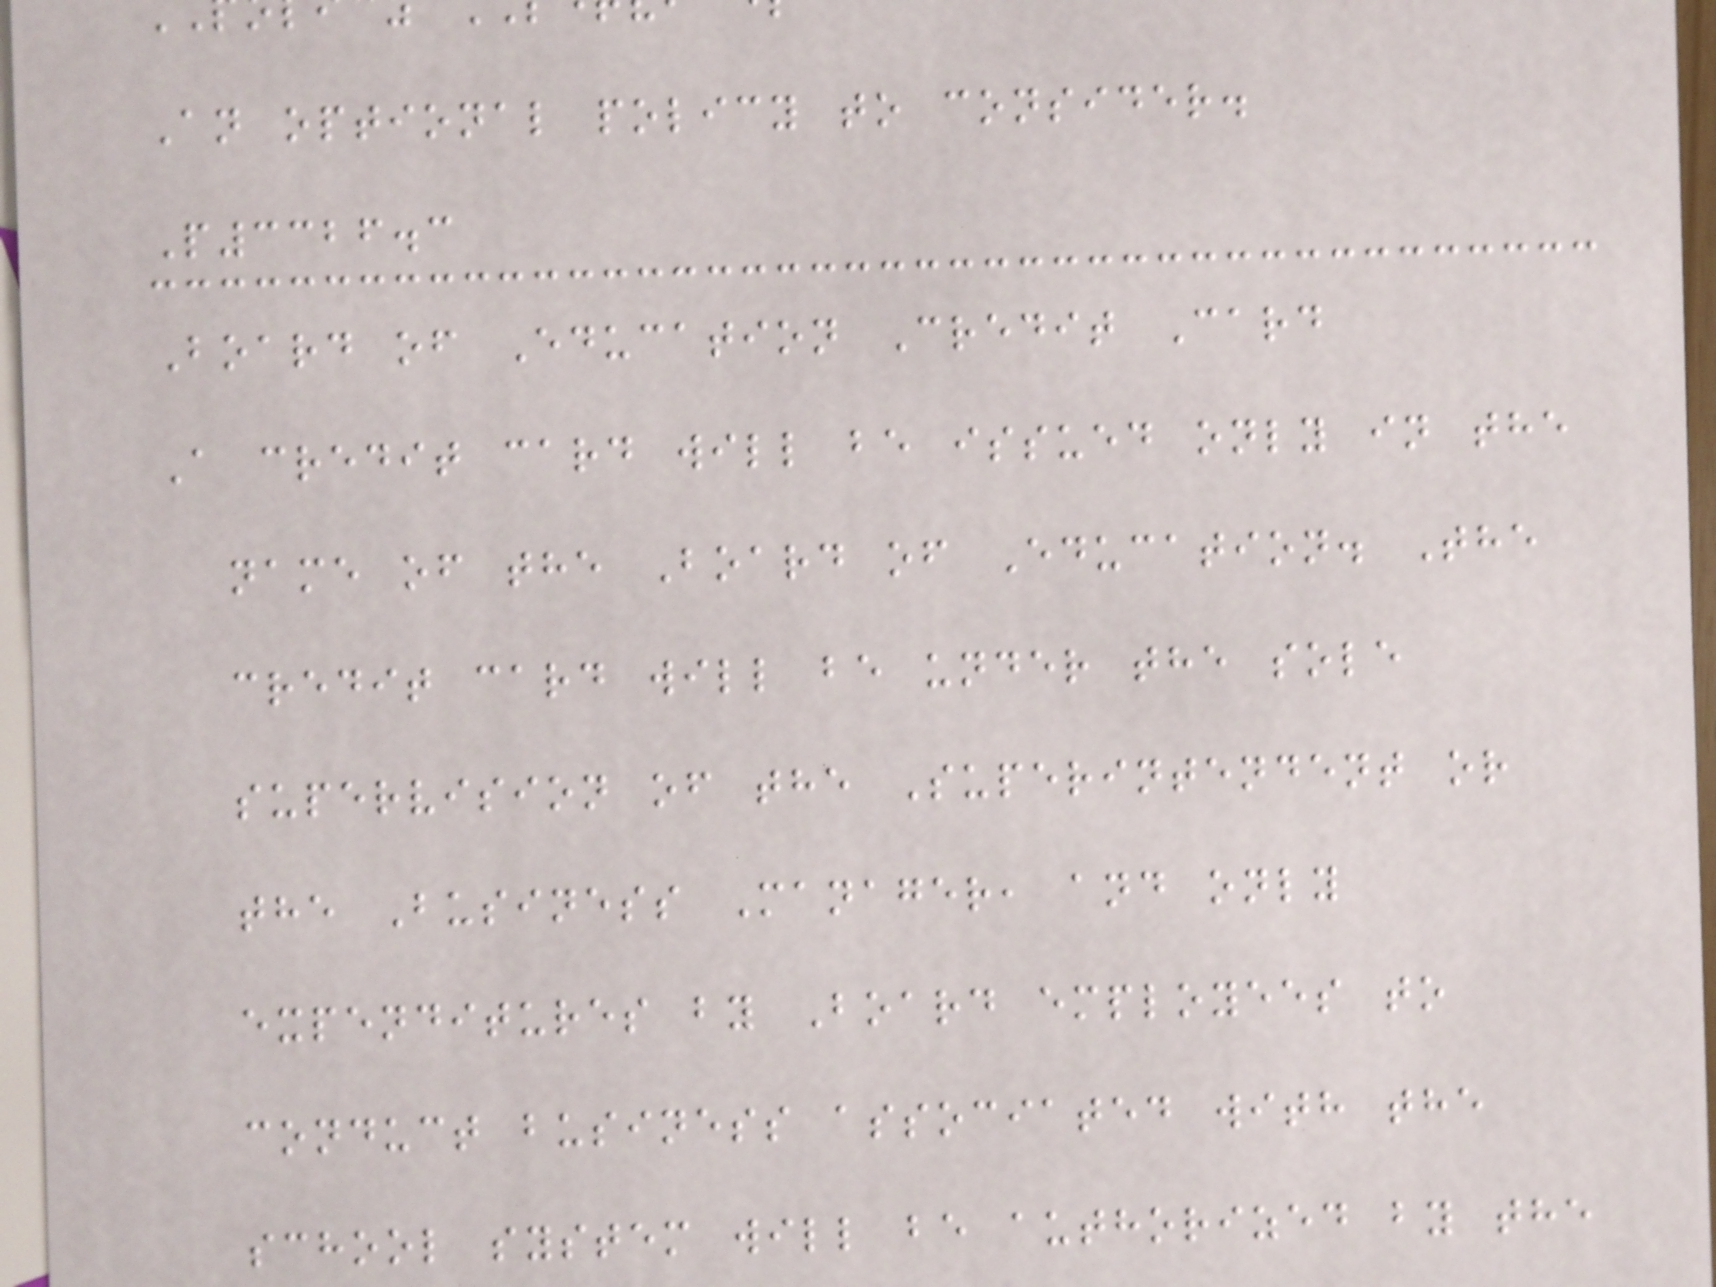An optional policy to consider.
P3326.3
Board of Education Credit Card
A credit card will be issued only in the
name of the Board of Education. The
credit card will be under the sole
supervision of the Superintendent or
the Business Manager, and only
expenditures by Board employees to
conduct business associated with the
school system will be authorized by the
